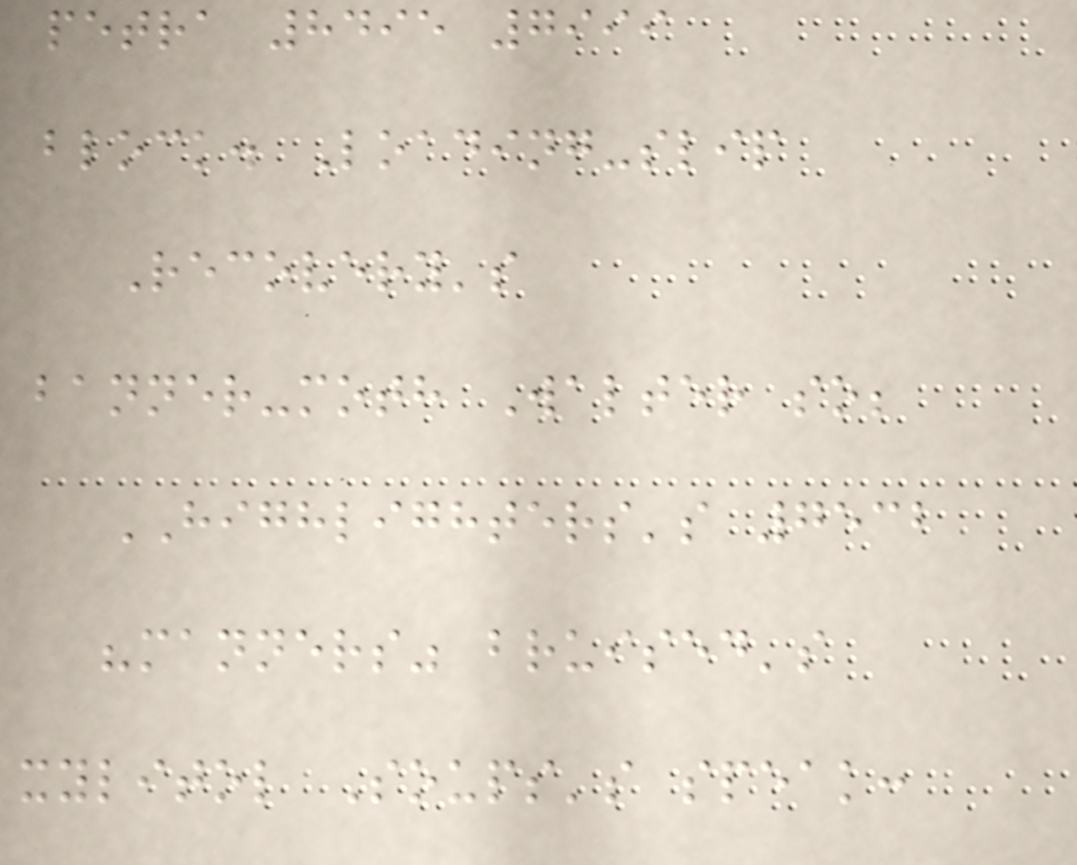petra 8495 7999
block. Loading-slip
Recovery's
banner-moth Walter so;
HIGHLIGHTERS's 7532
"manners" bruised's
xylitol Soups's speak:
